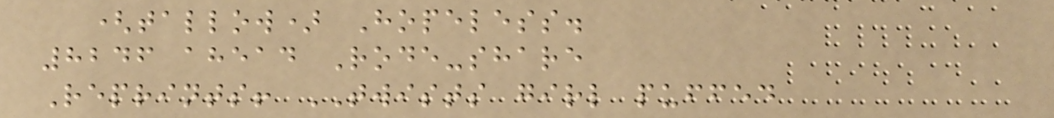(tallow) Hopeless.
8246 ahead Rode-share
Reprints! TWISTS girl puffed
